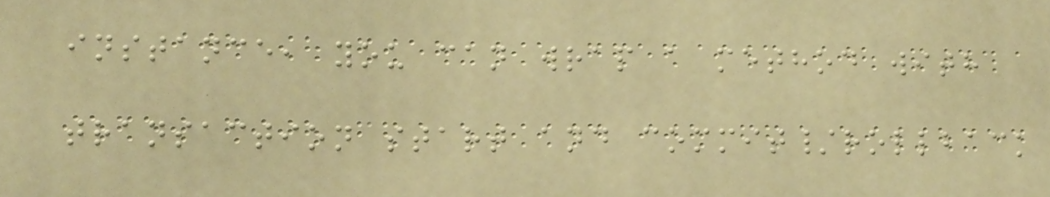instance, you can wrap a method with
transaction start and commit/rollback
